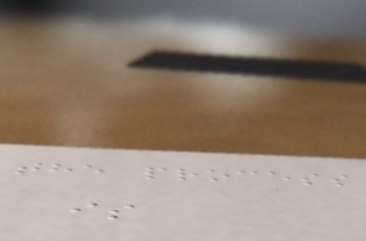the process
is
